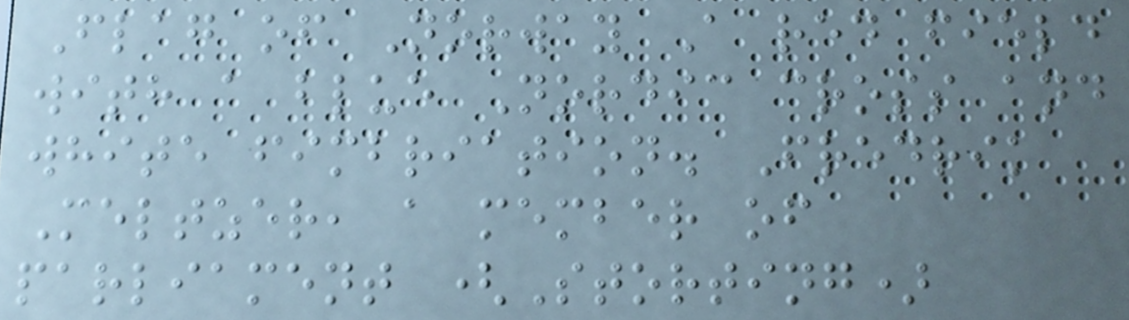Flag of Norway A red field
with a blue Nordic cross and
white fimbriation. Fredrik
Meltzer, a member of
parliament (Storting)
